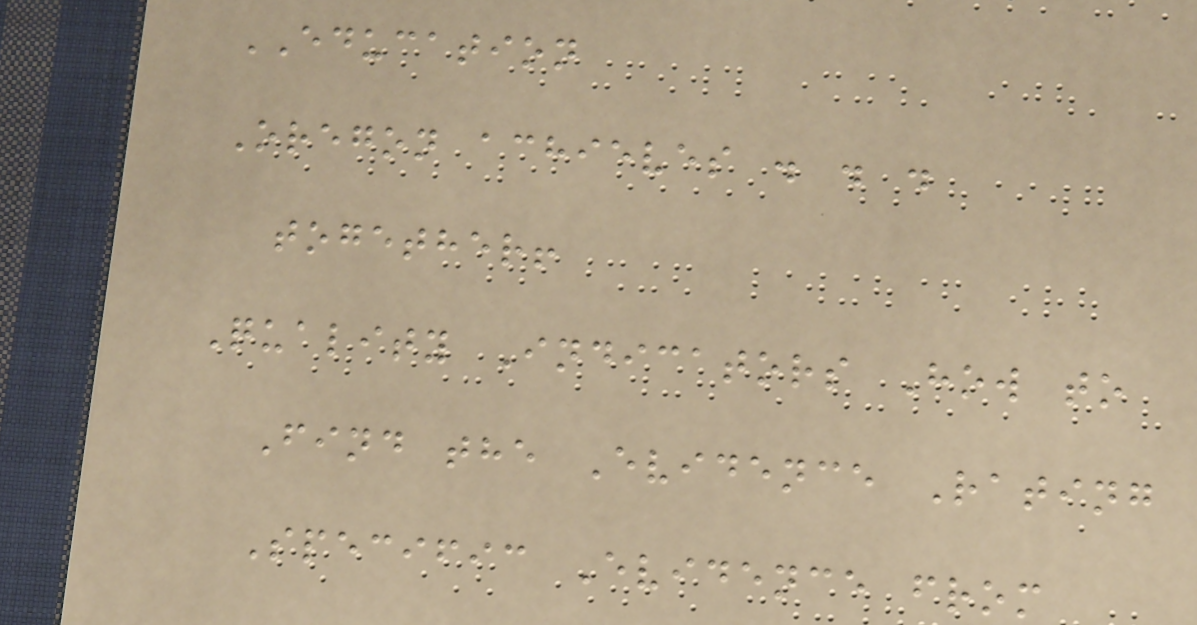EDUCATION
Oregon achieves . . .
together!
Quality Indicators How to
Find the Evidence Rating
Specific Evidence from
